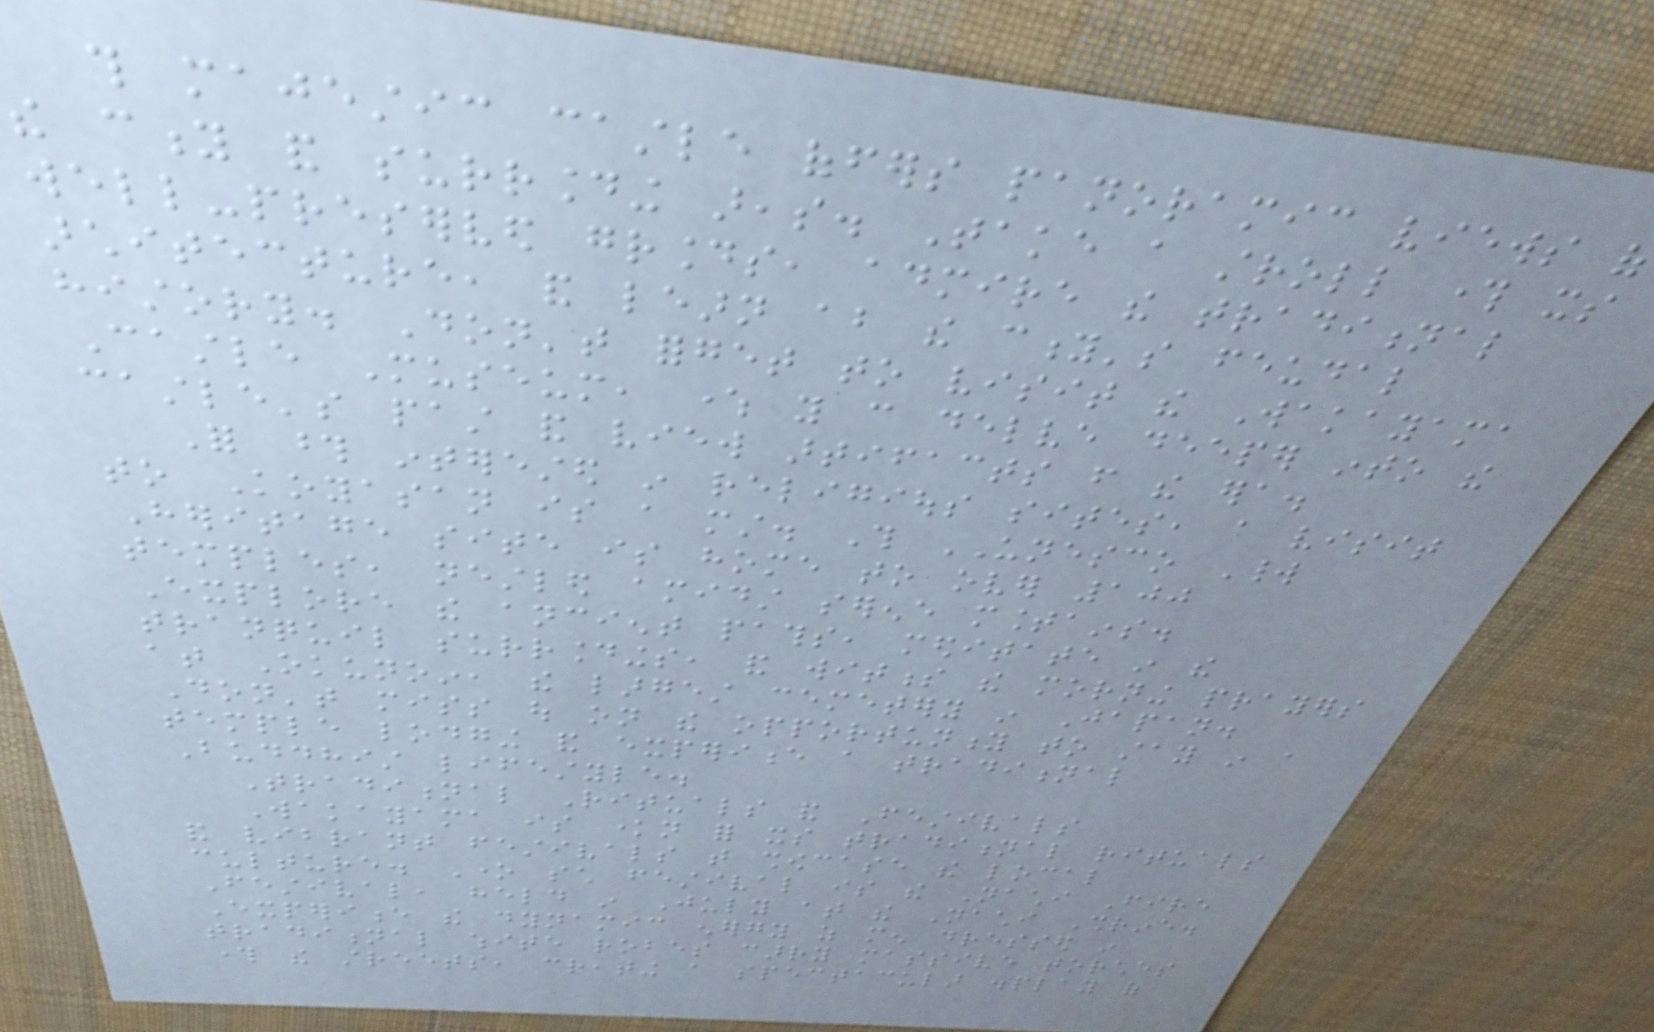this majestic castle offers panoramic views of
the city and surrounding areas. Take a stroll through its
well-preserved grounds, admire the traditional
architecture, and learn about the city's feudal
history. Don't forget to visit the Wakayama
Castle Museum, where you can delve deeper into the
castle's past and view artifacts from the era.
For those interested in religious sites, a visit
to Koyasan is a must. This UNESCO World
Heritage site is home to over 100
temples, nestled amidst serene mountains.
Explore the ancient paths, meditate in the
tranquil surroundings, and witness the morning prayers
at Okunoin, the largest cemetery in Japan.
Don't miss out on the opportunity to stay in a
temple lodging and experience a traditional
Buddhist lifestyle.
Traditional Rituals and Festivals
Wakayama is known for its traditional rituals
and vibrant festivals that showcase the local
culture. One such festival is the Nachi Fire
Festival, held in July at the Nachi Shrine.
Experience the dynamic energy as men dressed in
traditional white robes carry massive torches
through the streets, creating a spectacular display of
